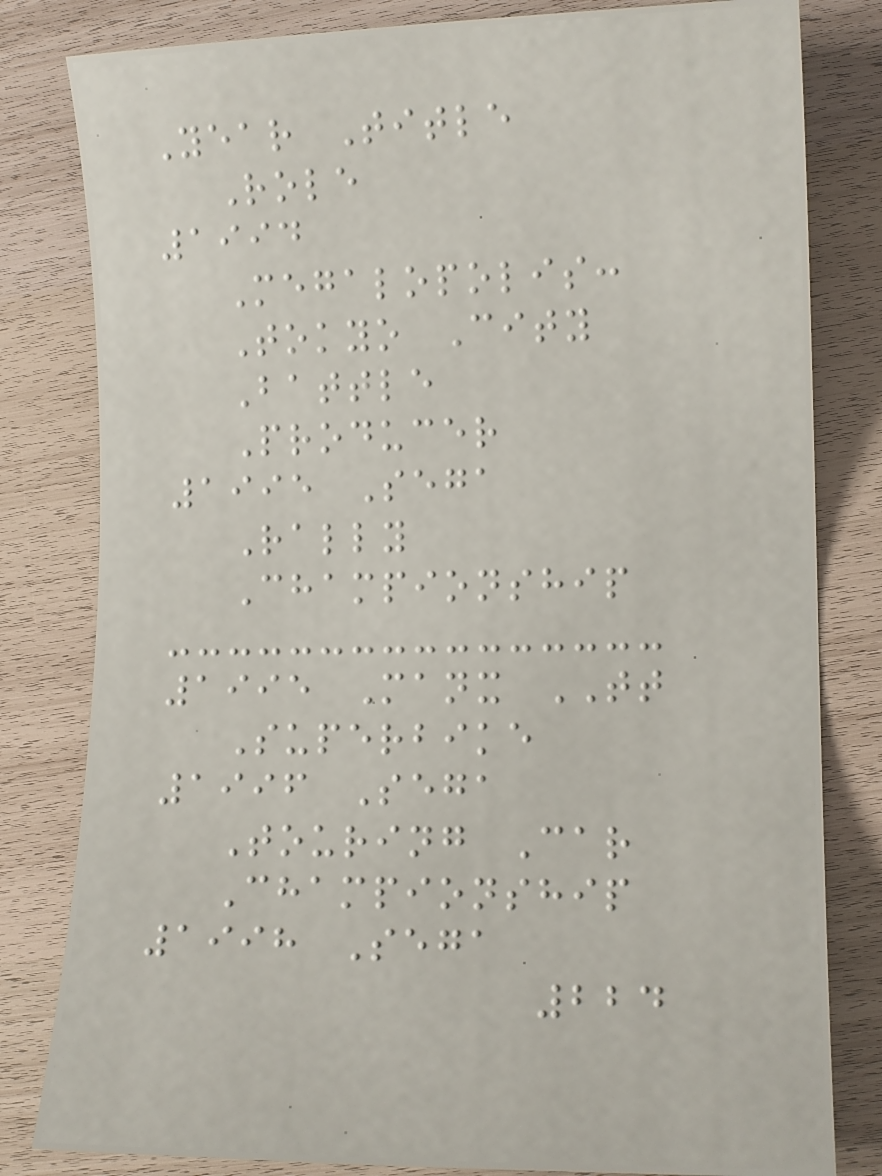Year Title
Role
1994
Megalopolis:
Tokyo City
Battle
Producer
1995 Sega
Rally
Championship
1995 Manx TT
Superbike
1996 Sega
Touring Car
Championship
1998 Sega
224
